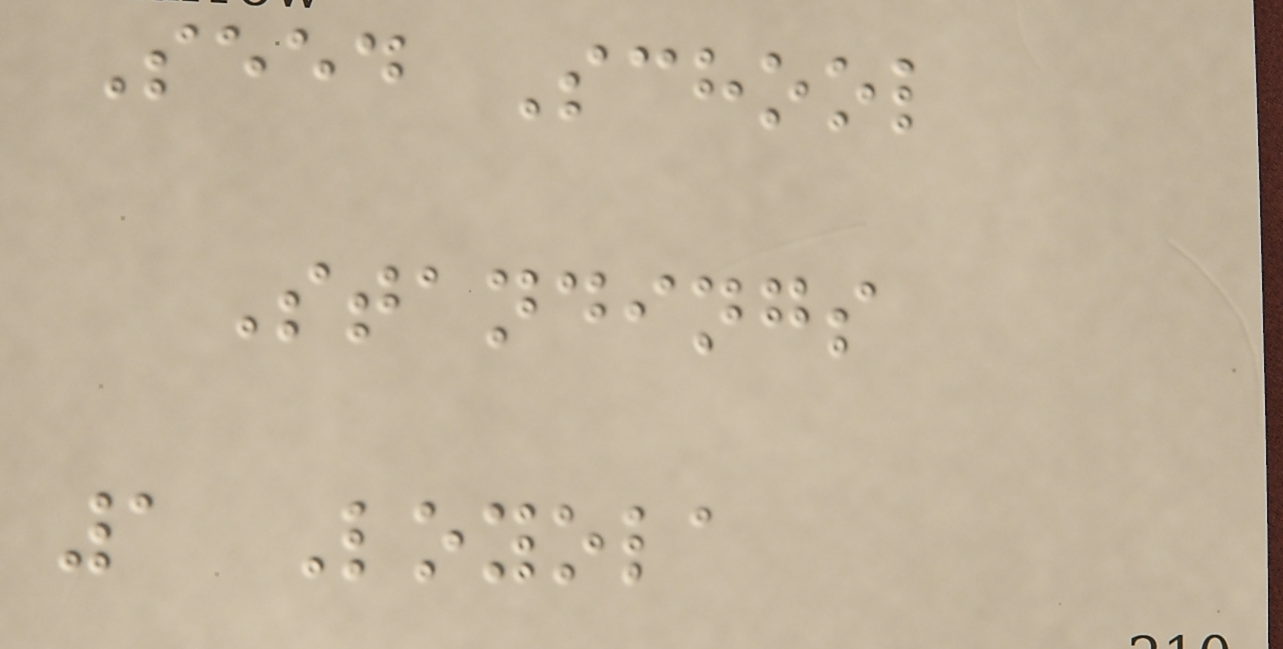Seed School
Standings
1 Loyola
